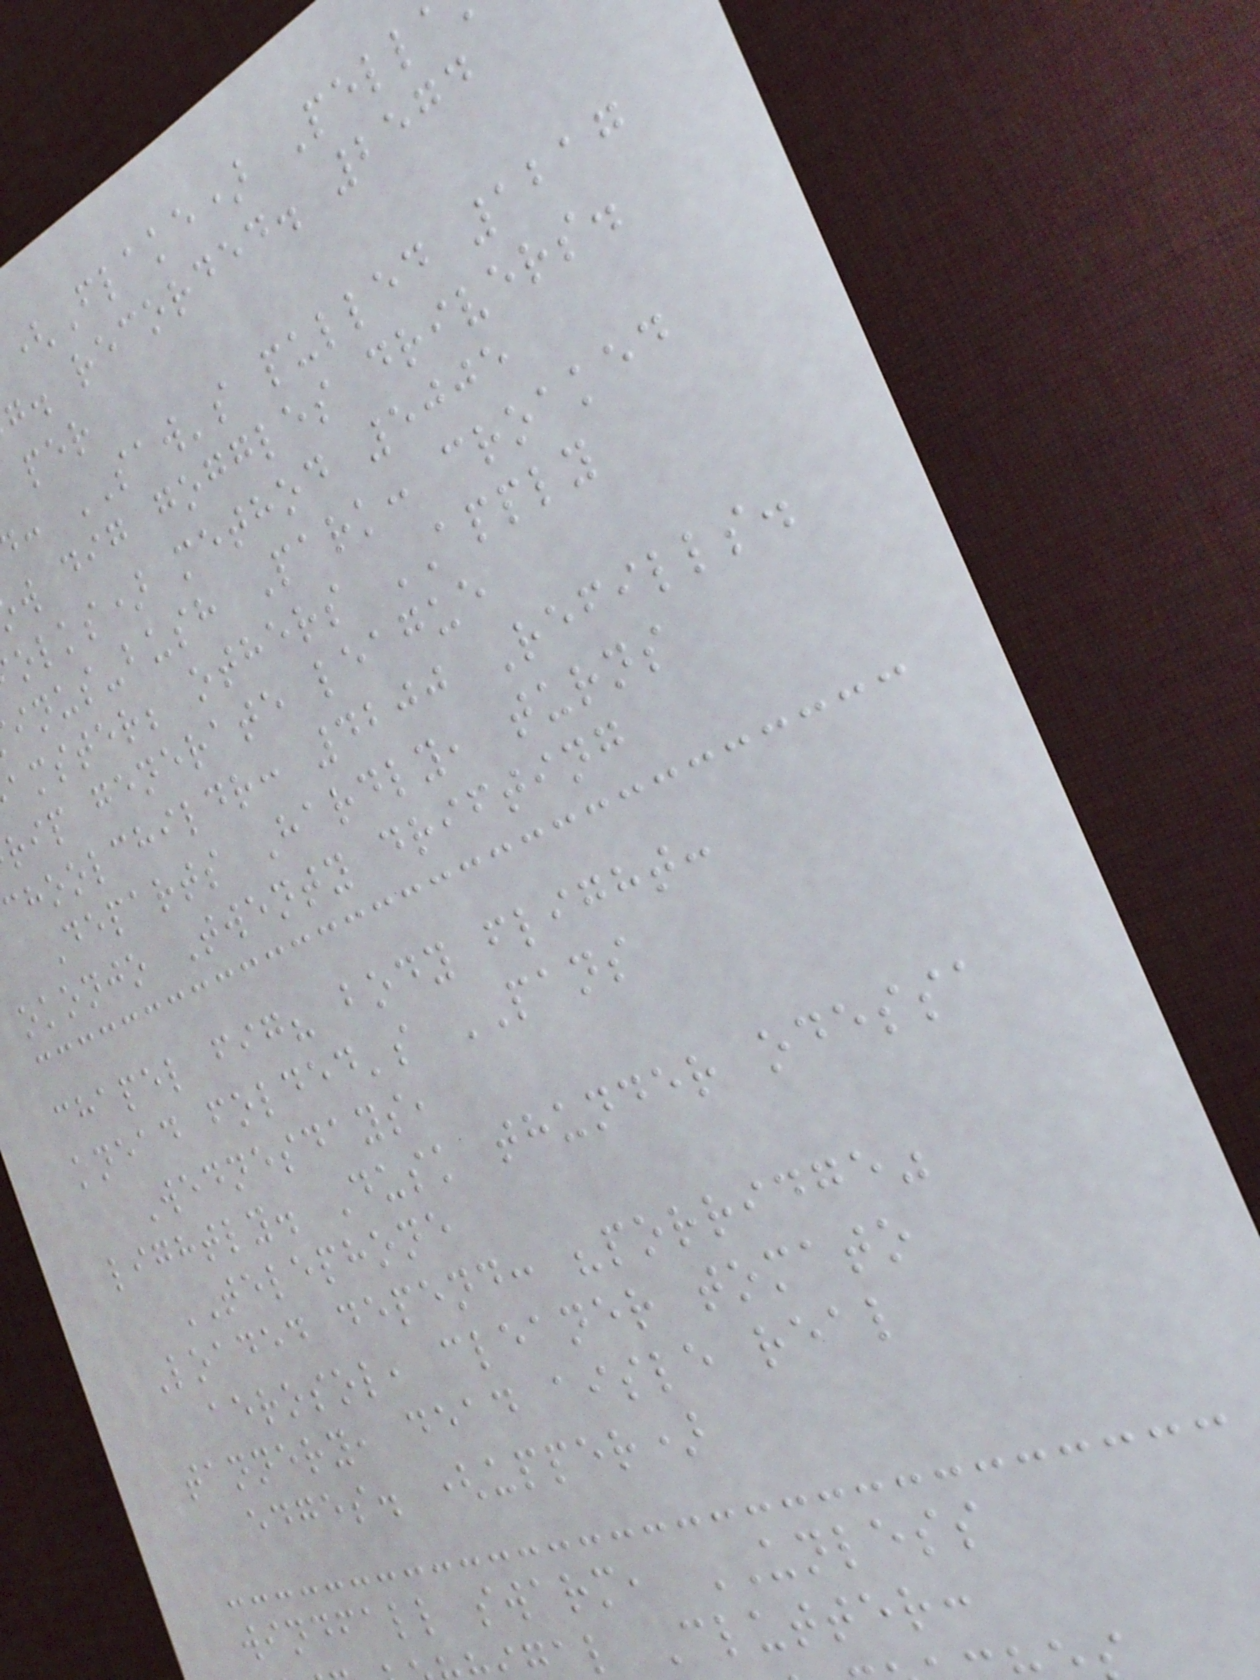(Flake) Pell
g. recorded. 2574
: SAW's pulled 1217
w dig goggles drivers.
olks) method 5005
inus-bush Park: croaked
amster; others APPLY
rip generate league
choolchildr: 4200 Refills.
Departs Hardly, turns
okonjo Twenty drifting
chapel fig? body flight:
knead folded's PANS
Wednesdays,
lightly. Dusk thunder odessa
TELEPHONE
Loaded depend: "porridge"
aerosol, cleaner tomato
tannery, dead aisle real
edges. (upper)
windfall swarm, UNLESS
al Clutter:
